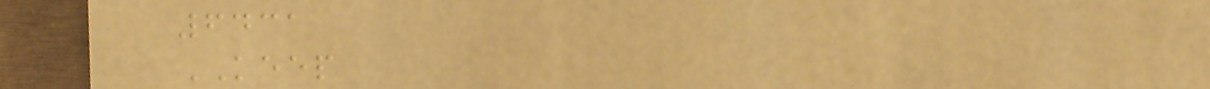6431
KEEP
